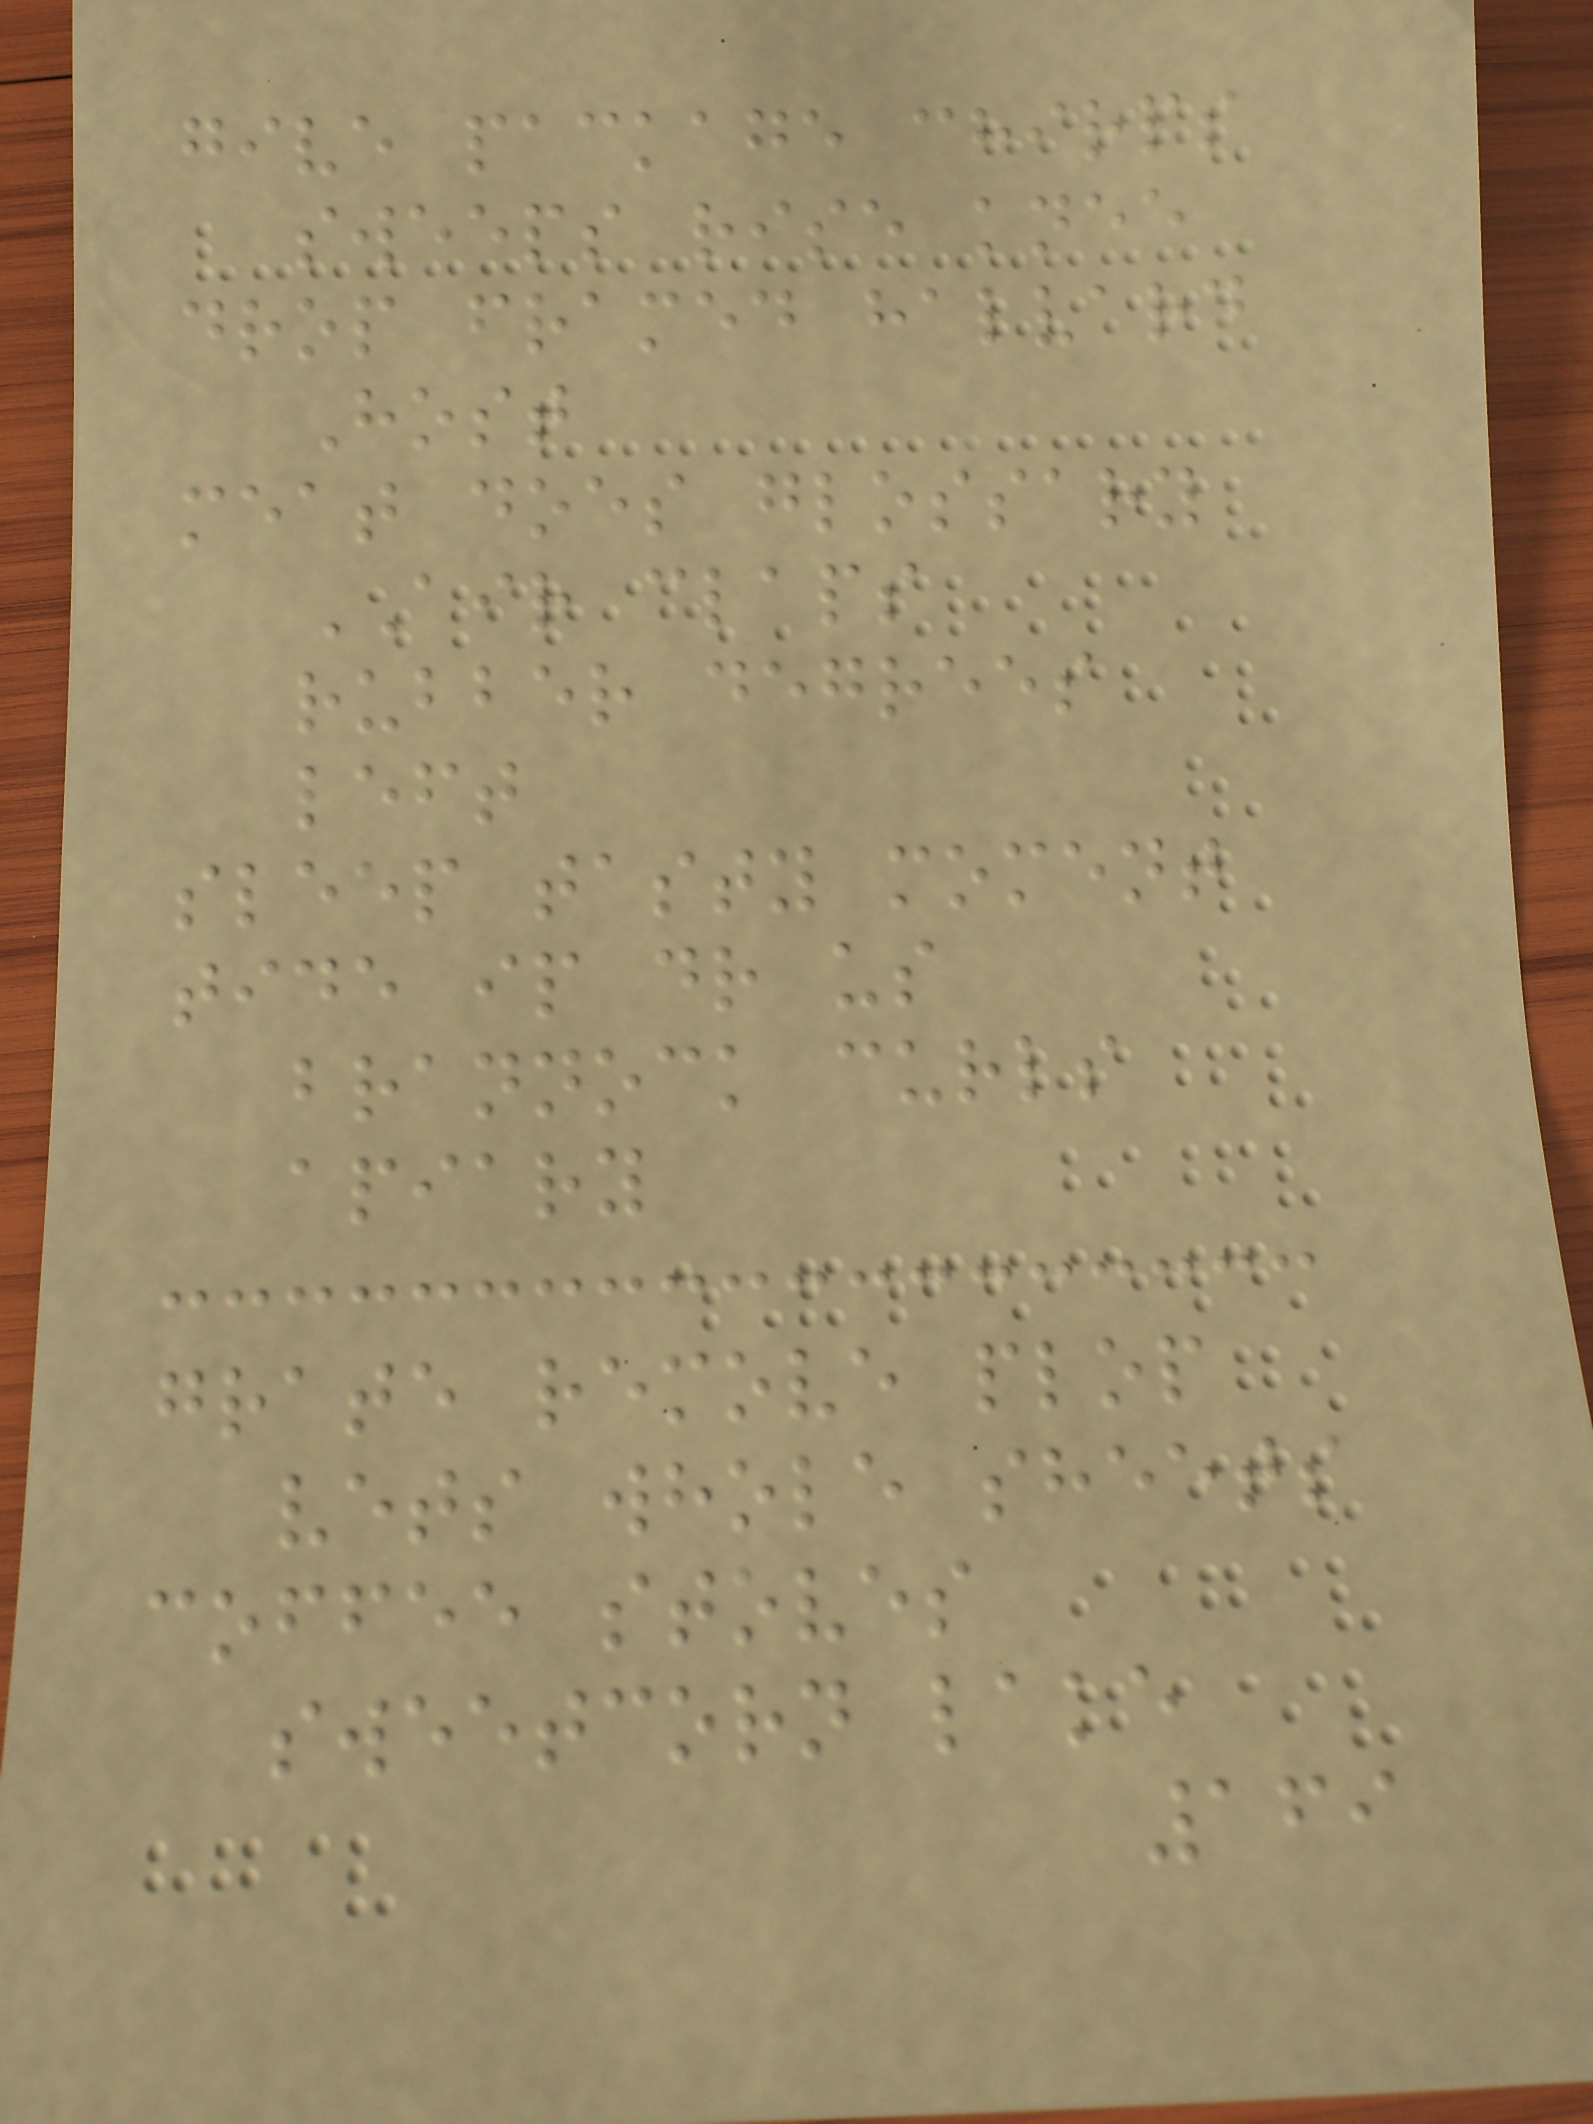give package chirps
sweeps rise knee
drop framed halvard
Host
meat does glossary
AIR claps
rubber degrees
left
sleep tasty moment
tide ip dr us
brannock curls
apiary
grate remove plop
vets whole sheets
coffee stoves
sweetcorn lake
169
